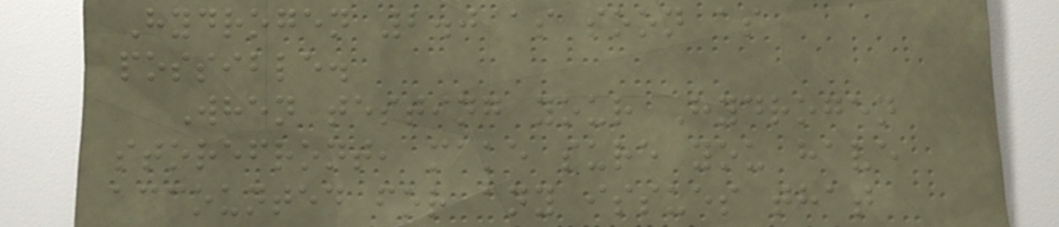Hydrogen 2.0 as soon as
possible.
When testing your Hydrogen
storefront, make sure you have
accounted for any issues that
